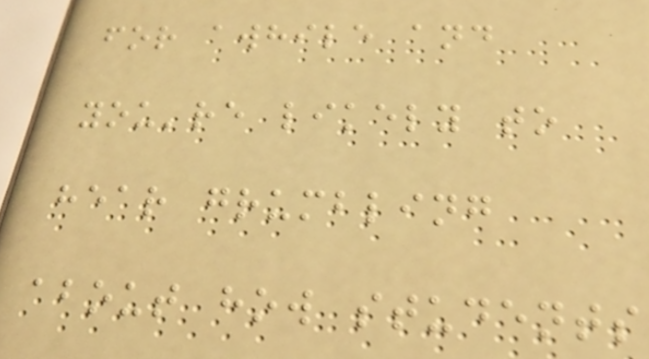for awhile and
you're likely to
hear grumbling
about how students
